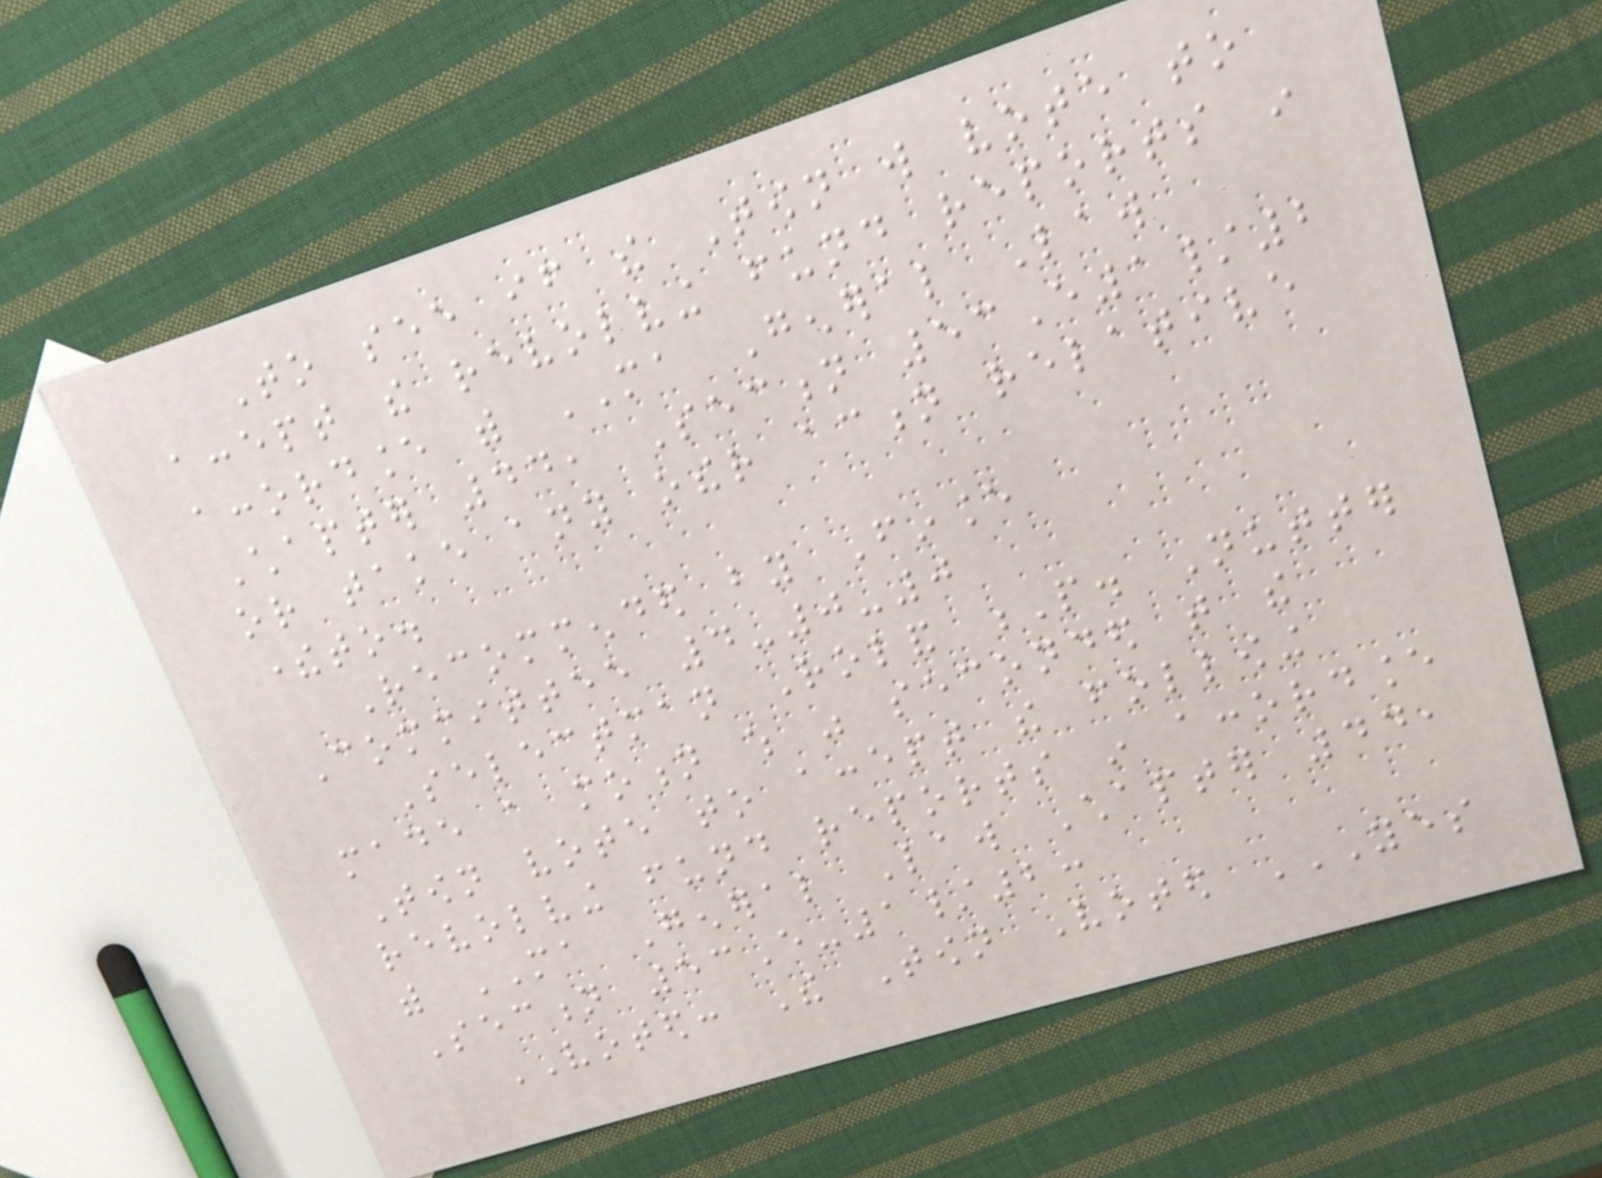To see if the Town will vote to
accept the revolving fund reports in
accordance with MA General Law
Chapter 44, Section 53E1/2
or take any other action relative
thereto.
Recommended by Finance
Committee 4-0-0
Selectman Roland P. Nutter
made a motion which was seconded that the
Town vote to accept the following
revolving fund reports in accordance
with MA General Law Chapter 44,
Section 53E-1/2:
VOTED: The Town Voted YES
